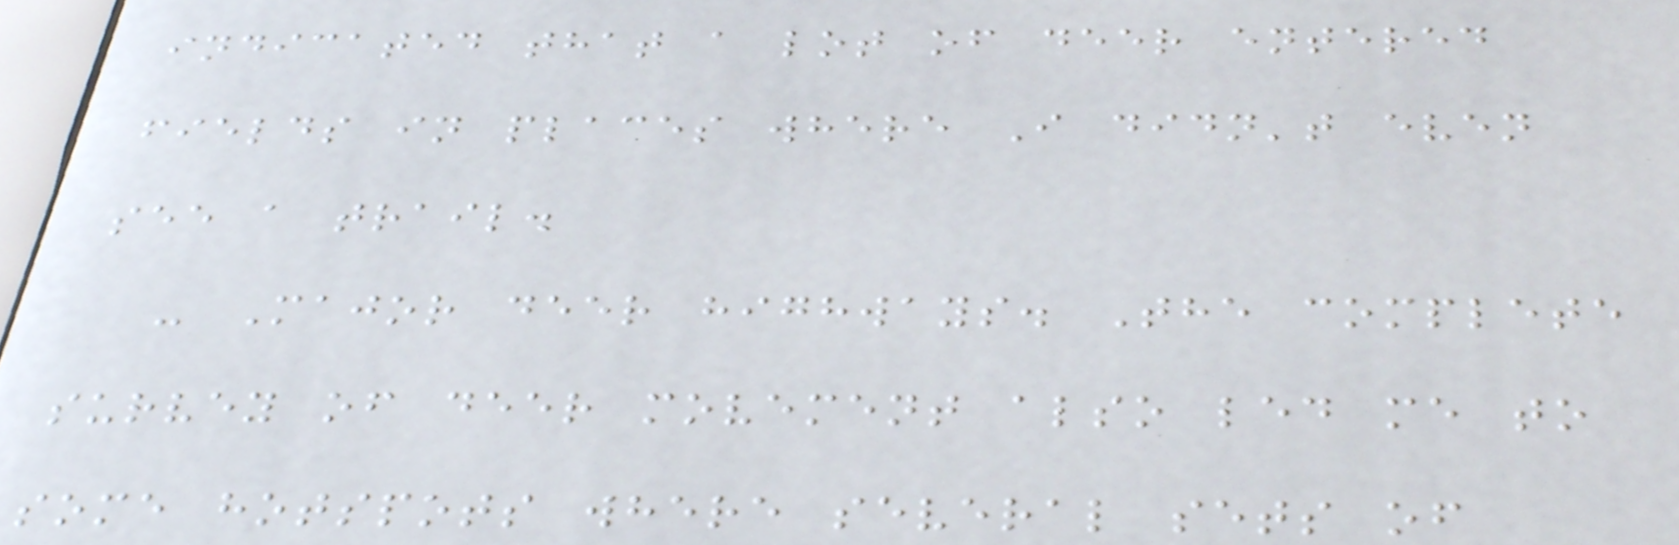indicated that a lot of deer entered
fields in places where I didn't even
see a trail.
- Major deer highways. The complete
survey of deer movement also led me to
some hotspots where several sets of
